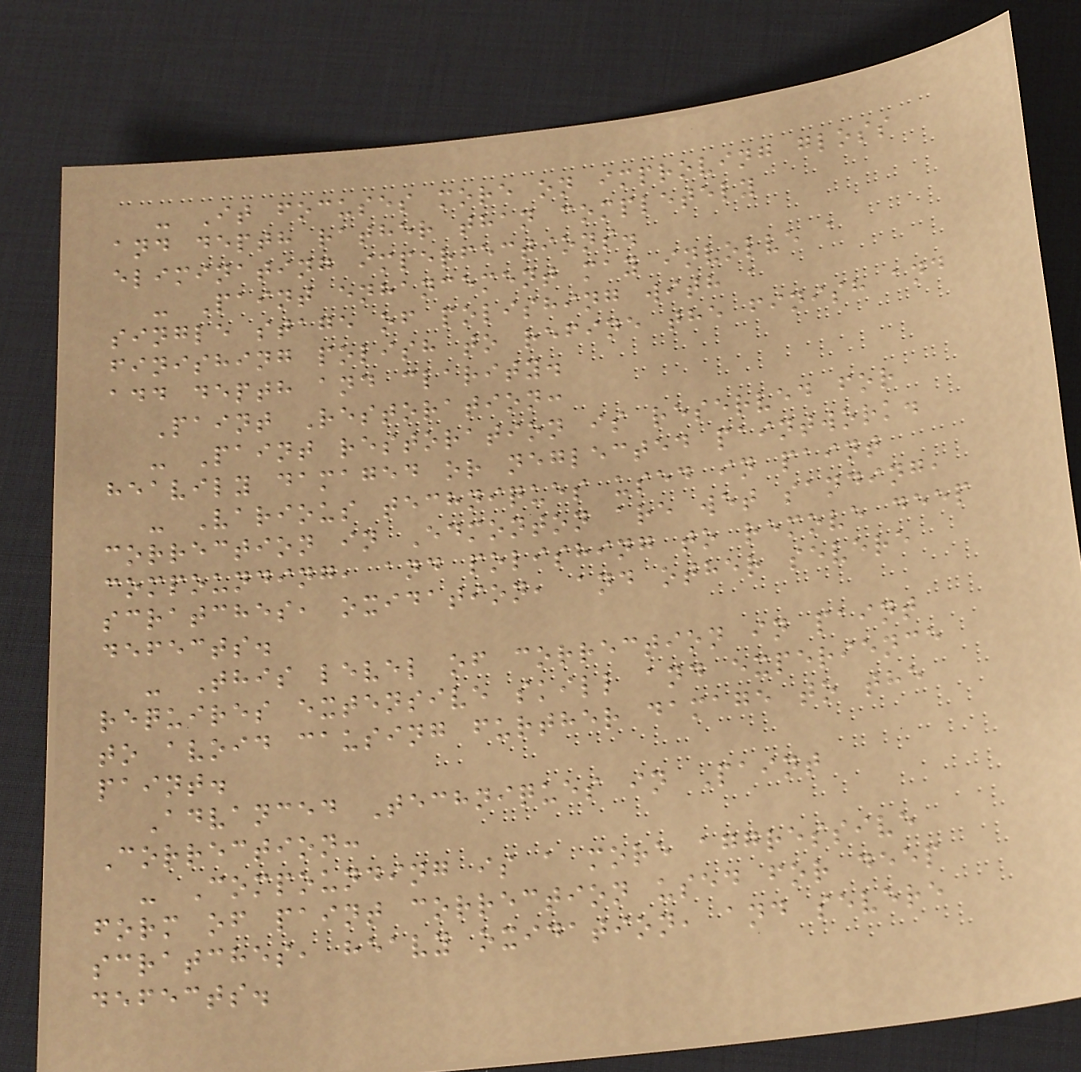- It focuses more on improving gloss
and depth rather than completely
eliminating imperfections.
- Paint enhancement may involve a
single stage of polishing with a
finishing polish to refine the finish and
add depth and clarity.
Paint Restoration:
- Paint restoration is reserved for
heavily damaged or neglected paintwork.
- Various techniques used in paint
correction in Edmonton are wet sanding,
compounding, and polishing to remove deep
scratches, oxidation, and other severe
defects.
- This level of correction in paint
requires extensive skill and experience
to avoid causing further damage to the
paint.
Advanced Techniques in Paint
Correction:
- Compounding is a more aggressive
form of paint correction used for deep
scratches, heavy oxidation, and severe
defects.
